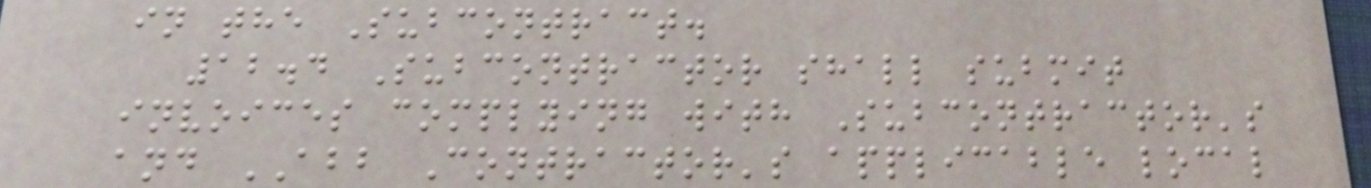in the Subcontract.
12.4 Subcontractor shall submit
invoices complying with Subcontractor's
and ABB Contractor's applicable local
